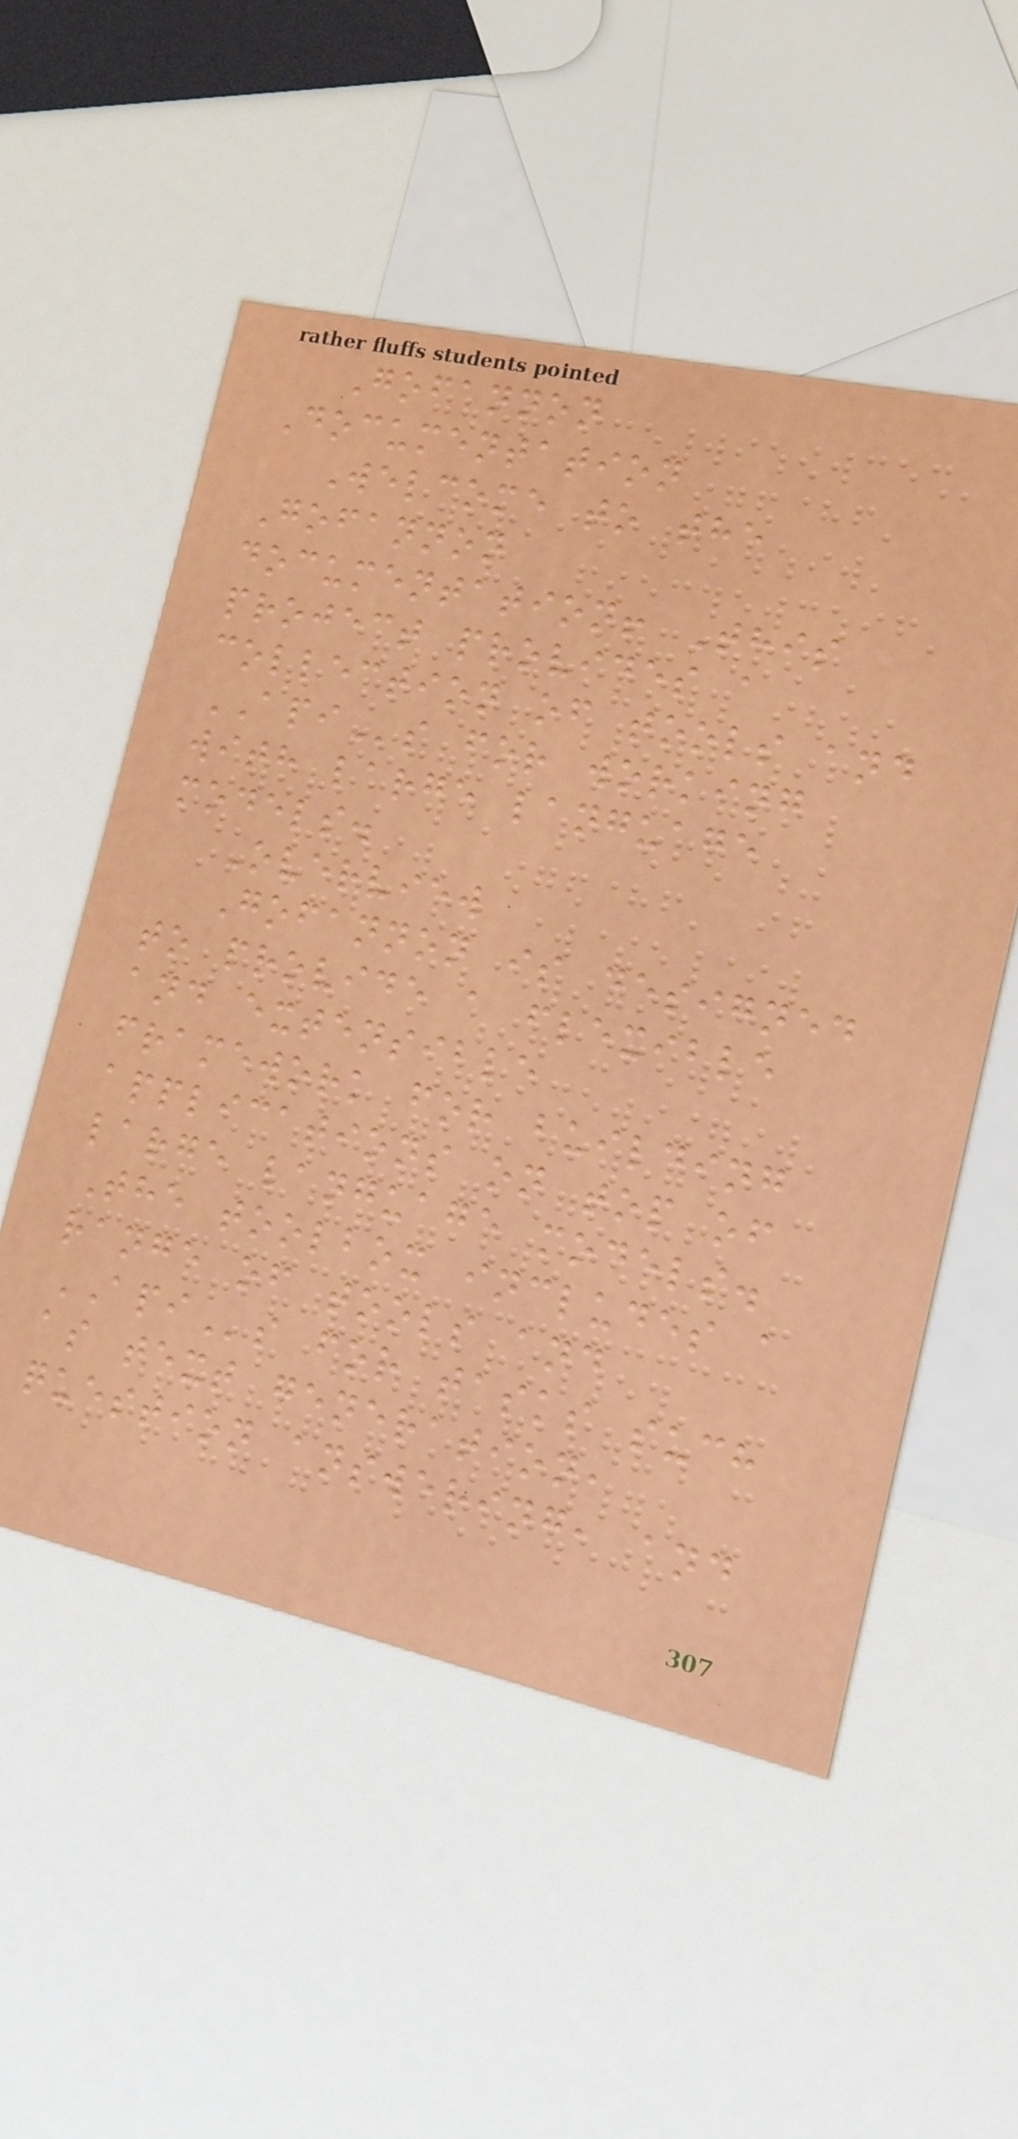Gofannon
Documentation
Welcome to the
Gofannon
documentation! This
project provides a
collection of tools and
APIs for working
with large language
models.
Overview
Gofannon is designed
to provide a flexible
and extensible
framework for building
applications on top of
large language models.
The toolbox includes a
range of tools and
APIs for tasks such
as text generation,
question answering, and
